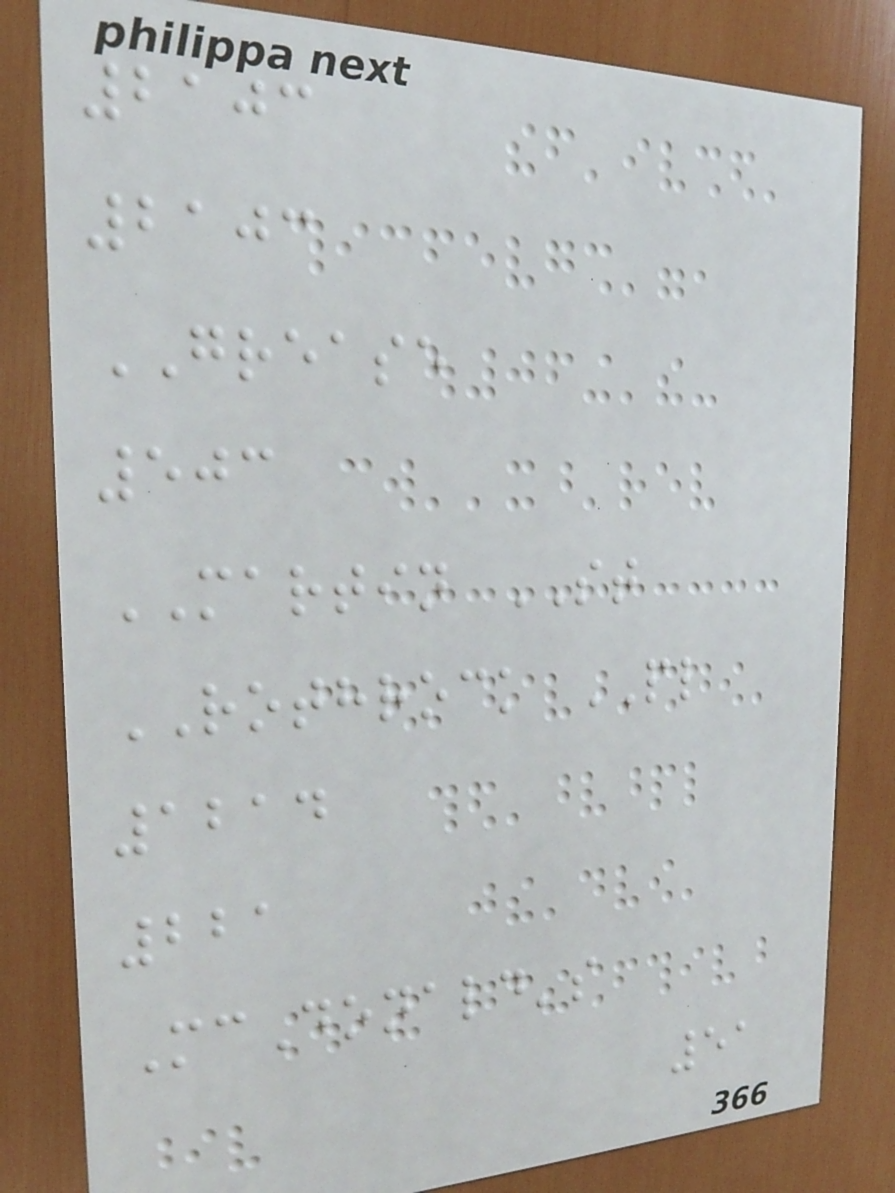2103
2103
GREASE
503
MARTIN ST
ROTHROCK PL
1214
221
McDonald's
51
